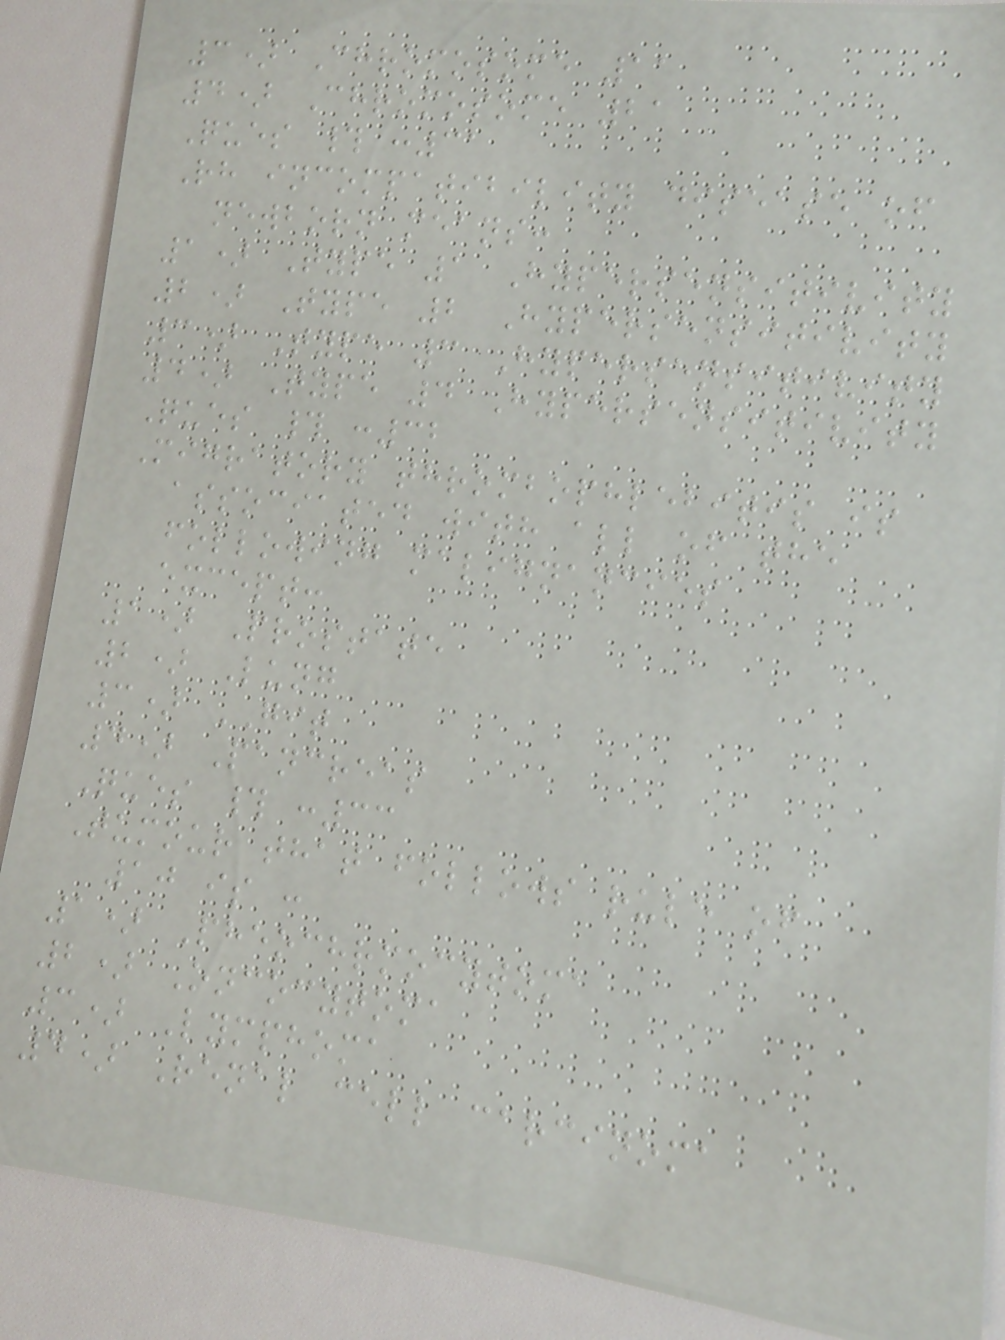3) Chromosome 11
4) Chromosome 21
Ques # :31
Rh incompatibility disease of
newborn means:
1) Type 1 Hypersensitivity
2) Type 2 Hypersensitivity
3) Type 3 Hypersensitivity
4) Type 4 Hypersensitivity
Ques # :32
Migratory thrombophlebitis is
associated with all of the
following malignancies
except:
1) Prostate
2) Lung
3) GIT
4) Pancreas
Ques # :33
Tumour that follows rule of
10 is :
1) Pheochrmocytoma
2) Oncocytoma
3) Lymphoma
4) Renal cell carcinoma
